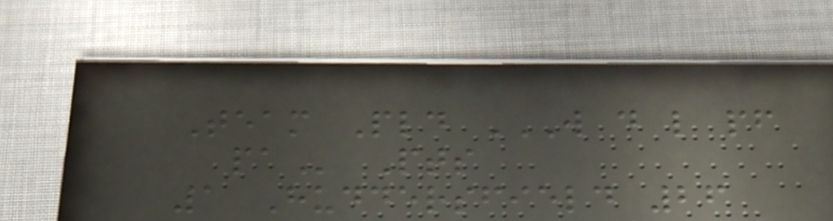Team Pld W D L PF
PA Pts
1 Huddersfield 26
